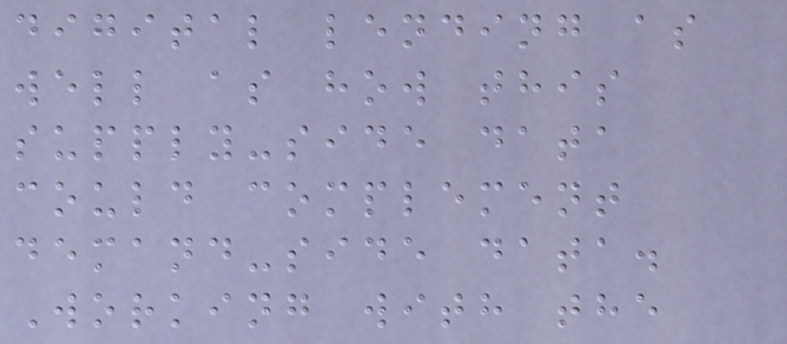digital lending as
well as how this
supply-side data
could complement
demand-side data.
Working with the
